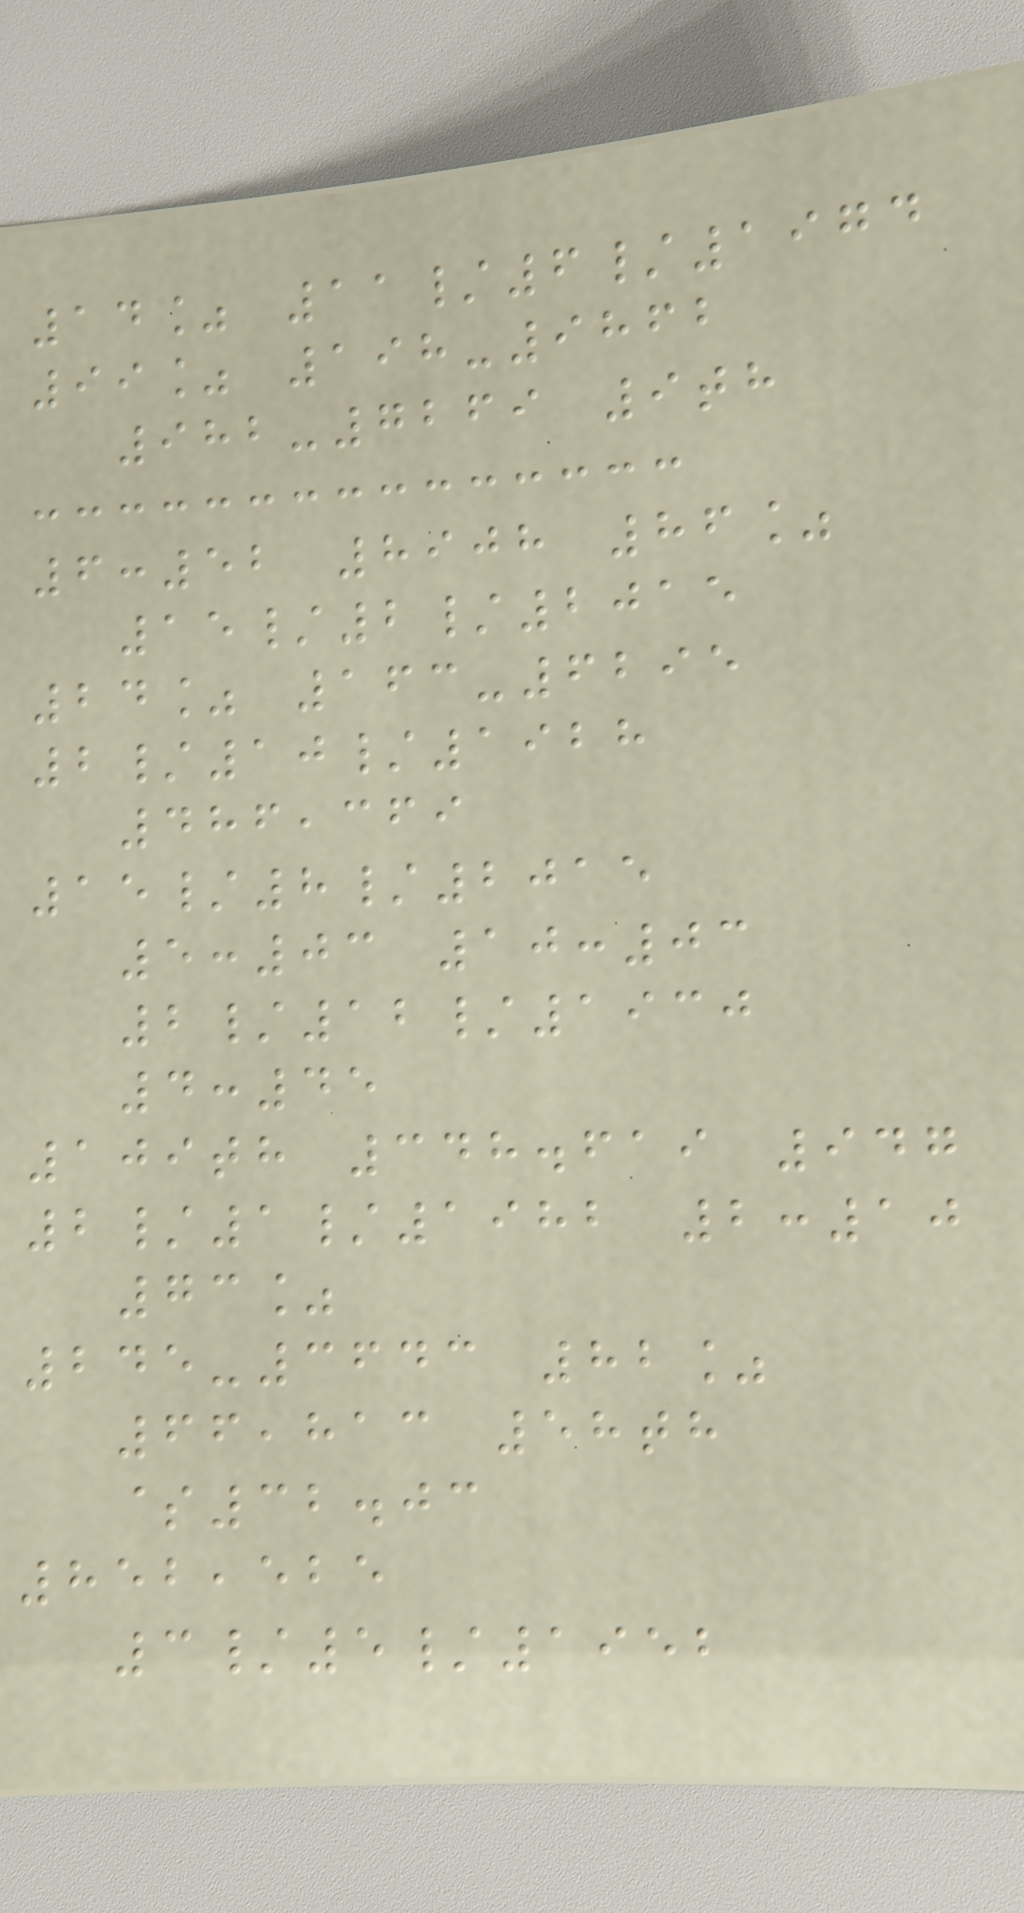14% 11/6/1974
99% 198-9862
982-7269 9th
6:52 8908 86%
15/2/2015
24% 163-6295
2/10/1928
486,369
15/8/2015
5:03 10:03
2/12/1930
4:45
109th 348.619 947
2/1/1982 2:10
73%
245-3643 82%
66,813 58th
$32.03
852,525
3/5/1952
